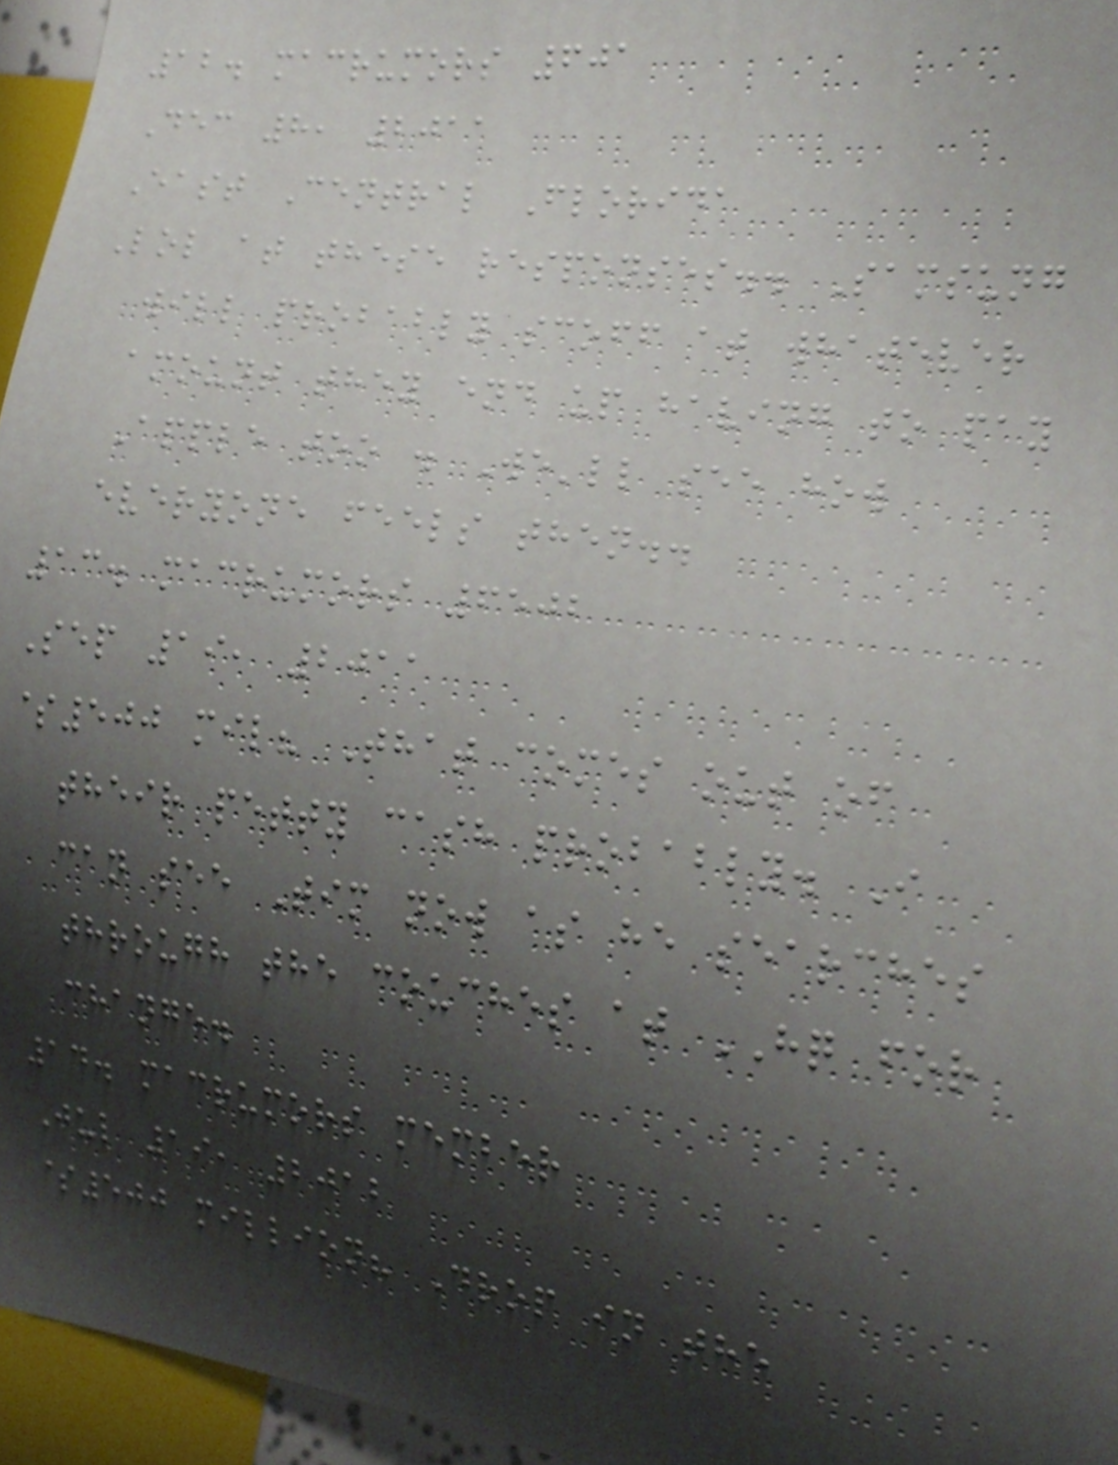12. macrumors 601
Dec 8, 2011
East Central Florida
Lol at these responses.. Samsung
will probably scoff at whatever
amount they end up having to pay
Apple too . We'll see how
everyone feels then..
13. macrumors 6502
Sep 19, 2011
$500 mil? That comes out of
their petty cash probably. I
can see Tim now as he searches
through the couches at HQ for
change.
14. macrumors member
Jul 19, 2012
$500 million? Drop in the
